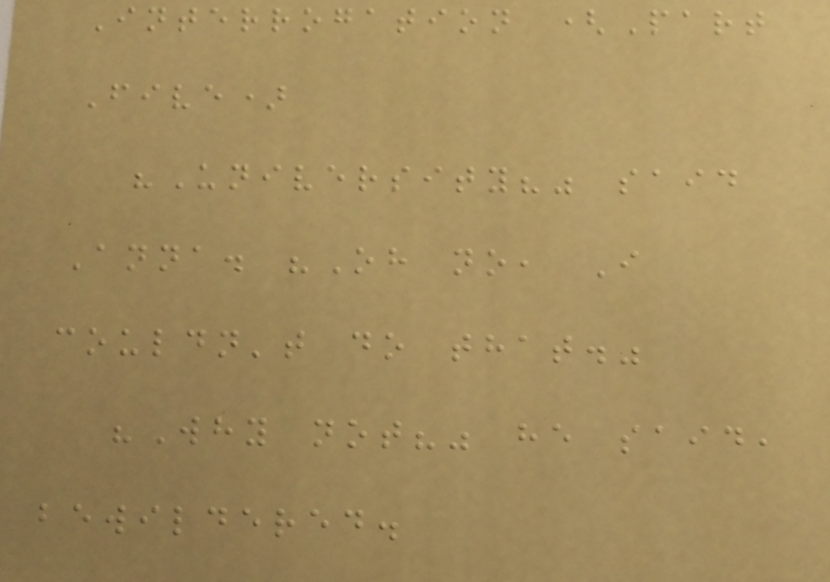Interrogation (Part
Five)
"University?" said
Anna. "Oh no, I
couldn't do that."
"Why not?" he said,
bewildered.
